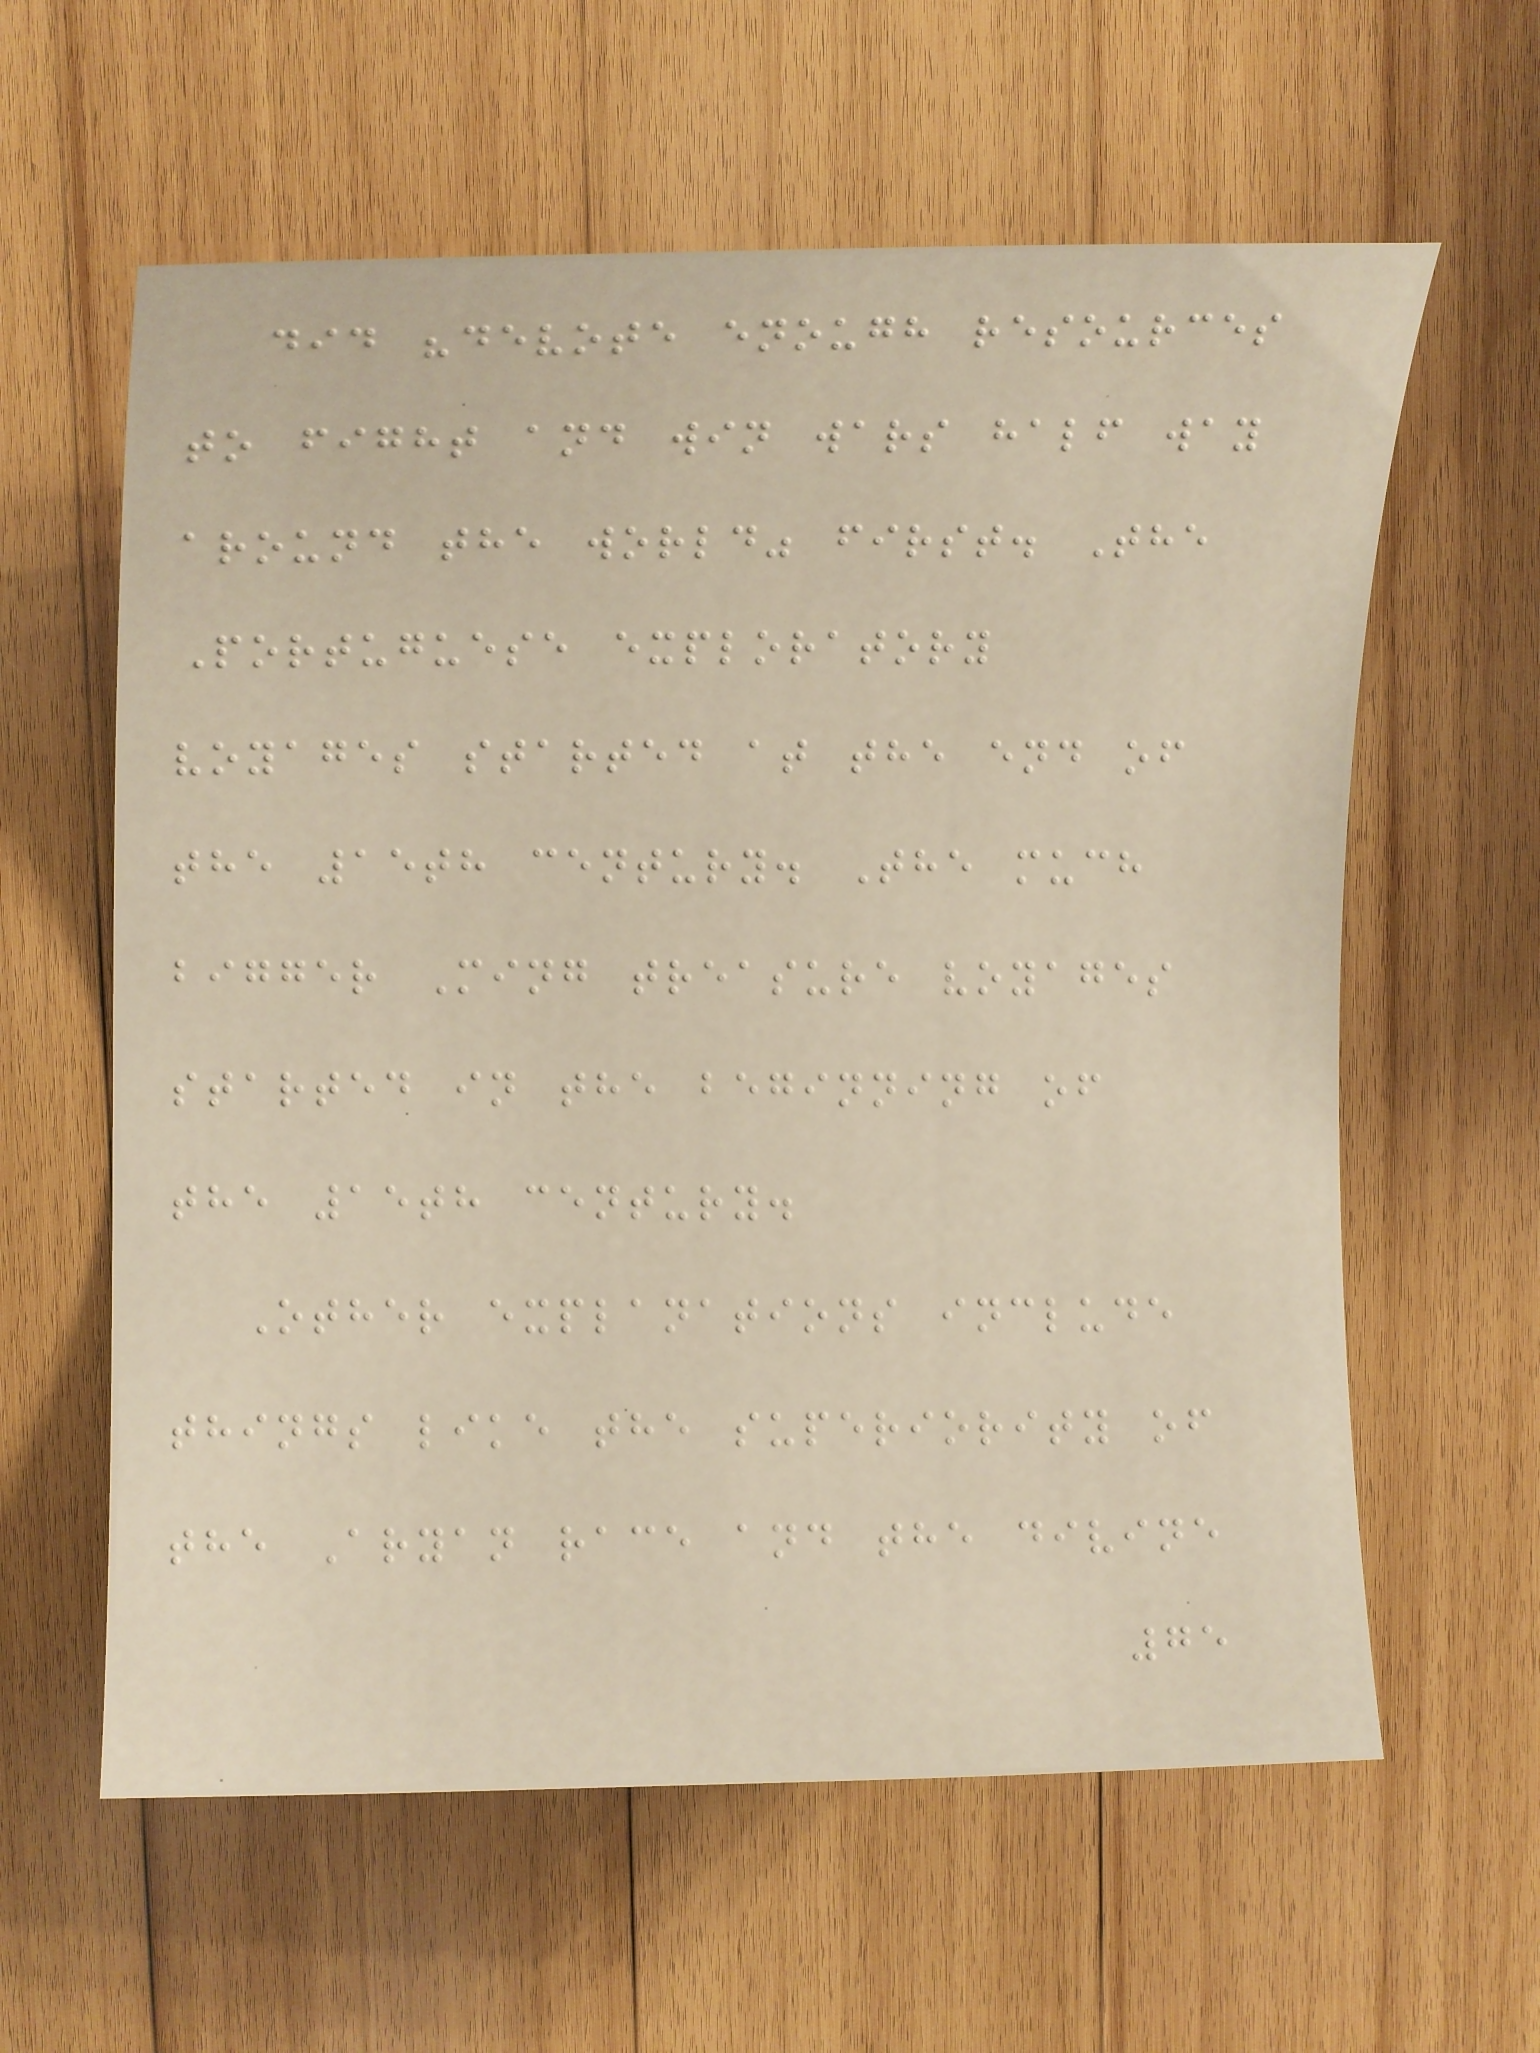did "devote enough resources
to fight and win wars half way
around the world" first. The
Portuguese exploratory
voyages started at the end of
the 15th century. The much
bigger Ming treasure voyages
started in the beginning of
the 15th century.
Other explanations include
things like the superiority of
the Aryan race and the divine
75
